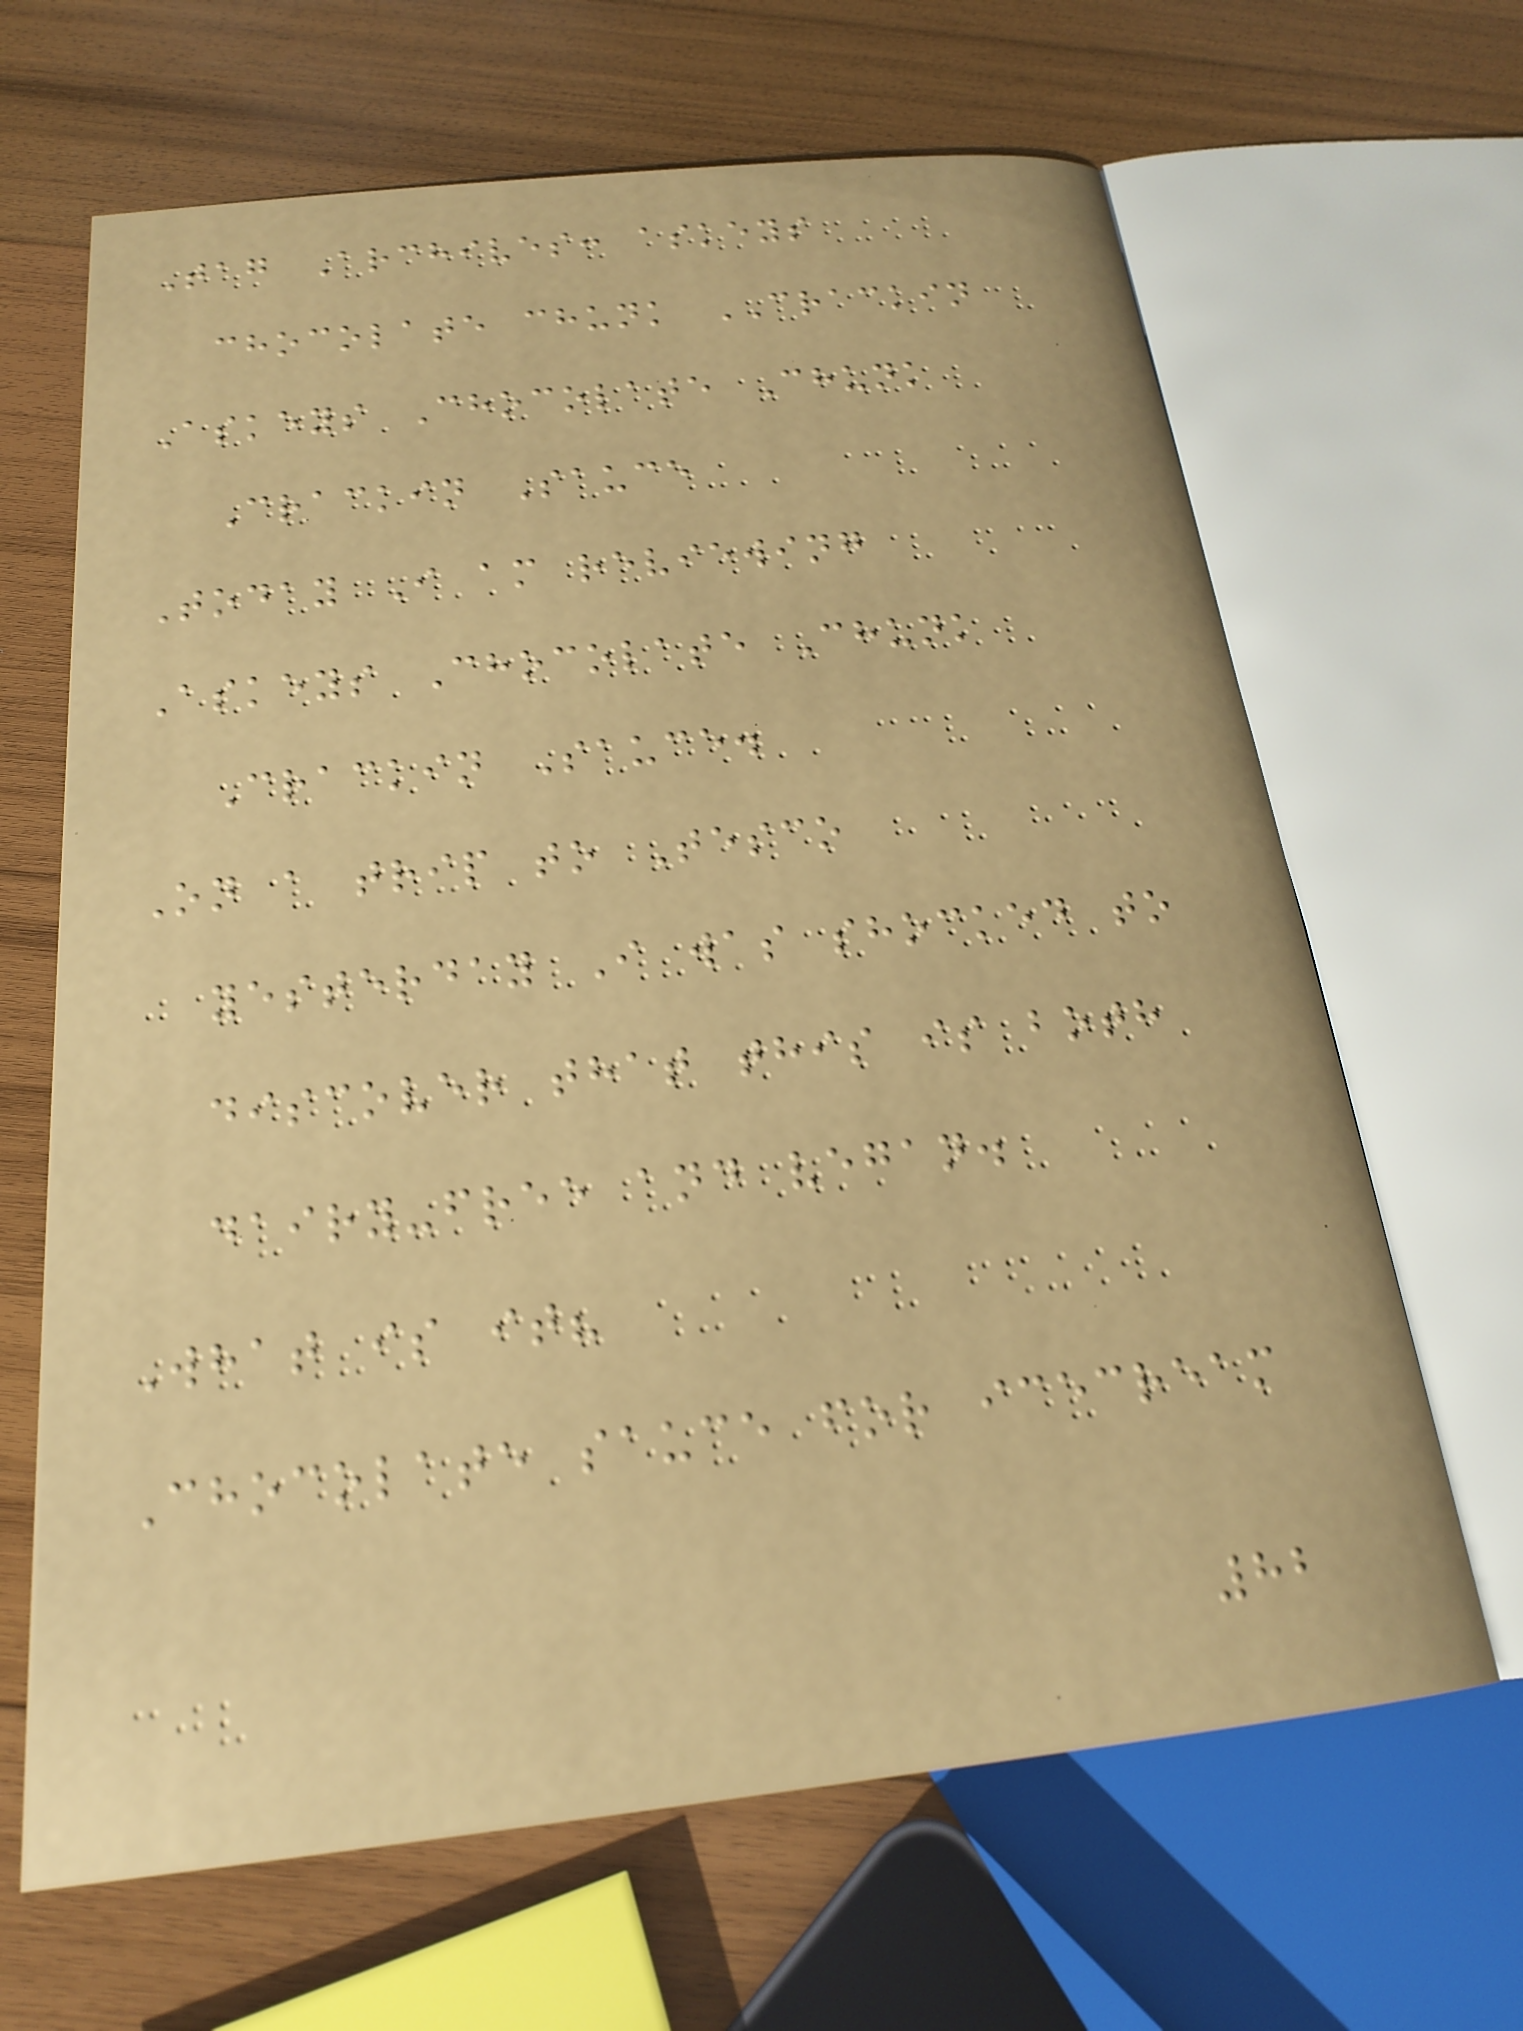Tag Archives: askeys
chocolate chunk CRACKIN
Askeys Chocolate Chunk
Crackin Sauce
Today I am reviewing
Askeys Chocolate Chunk
Crackin Sauce.
On a trip to Tesco
yesterday I was shocked to
discover that this is both
dairy-free and vegan.
What is it?
Chocolate sauce for icecream
82
